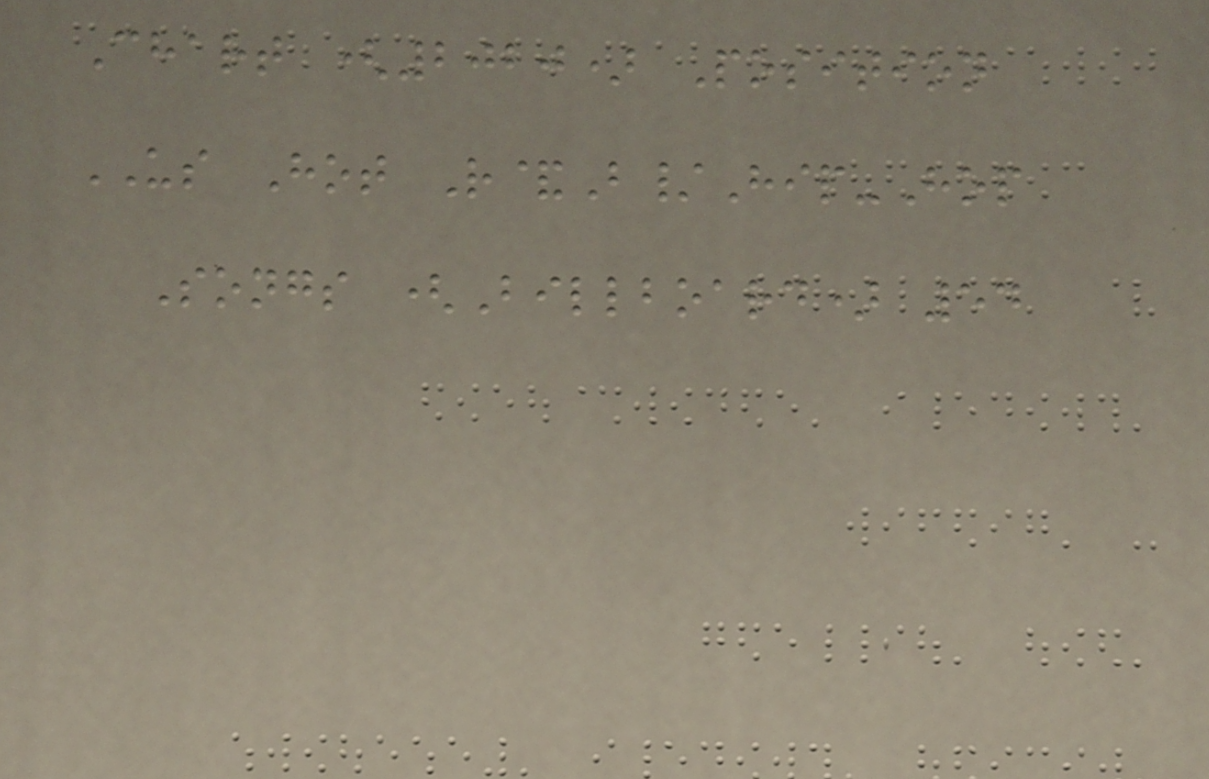Chart (2020) Position
US Hot R&B/Hip-Hop
Songs (Billboard) 54
